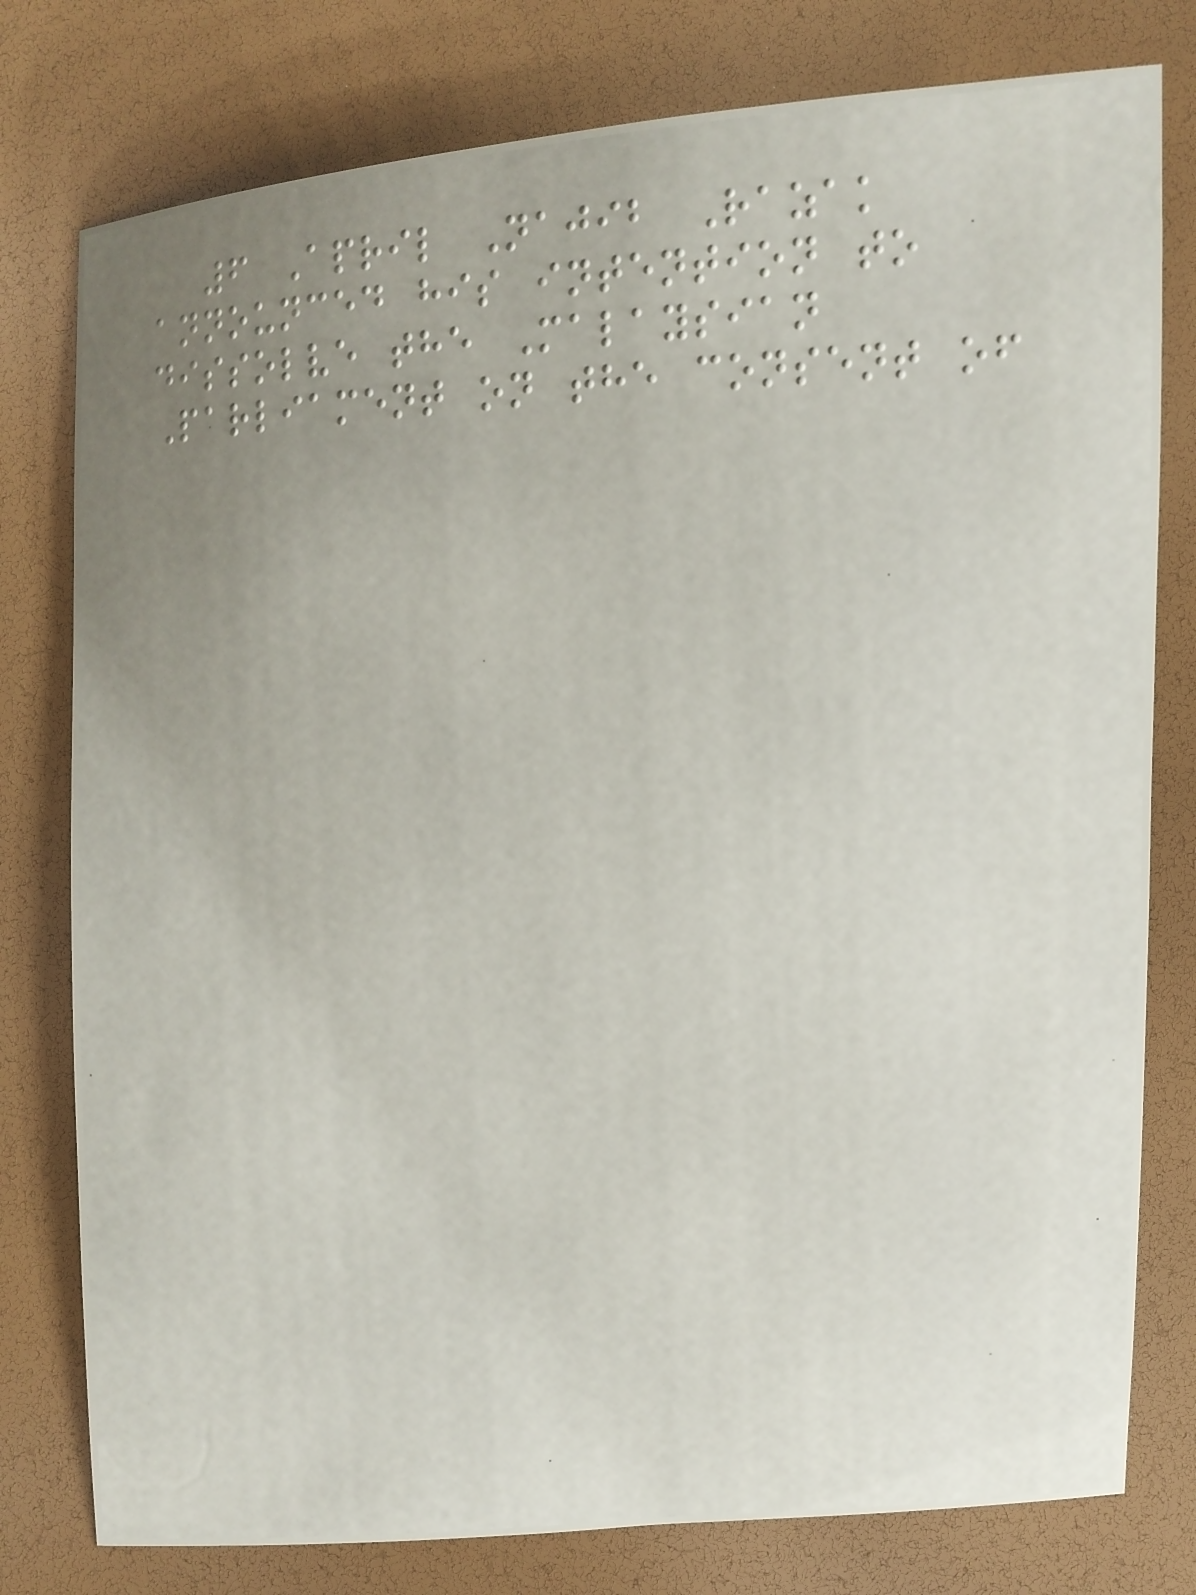6 April Najib Razak
announced his intention to
dissolve the Malaysian
Parliament on the consent of
